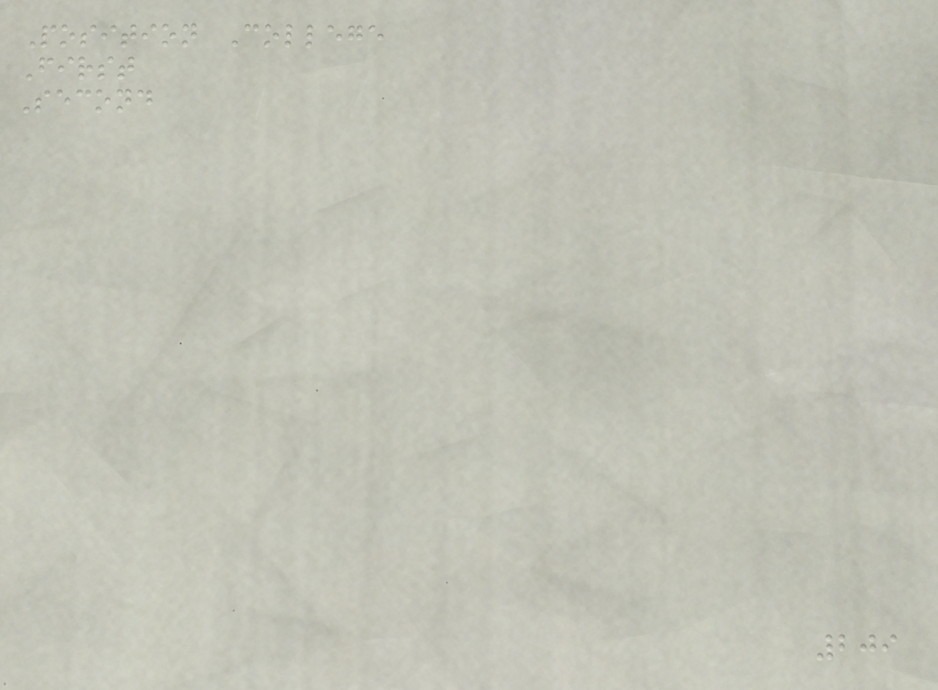Position College
First
Second
209
